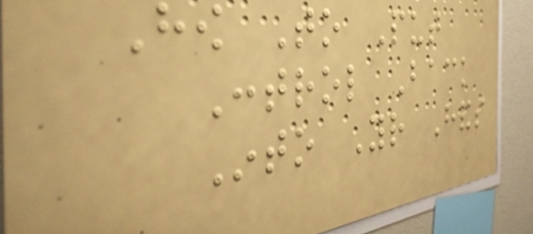How To Put
Control Back
Into Your Hands
